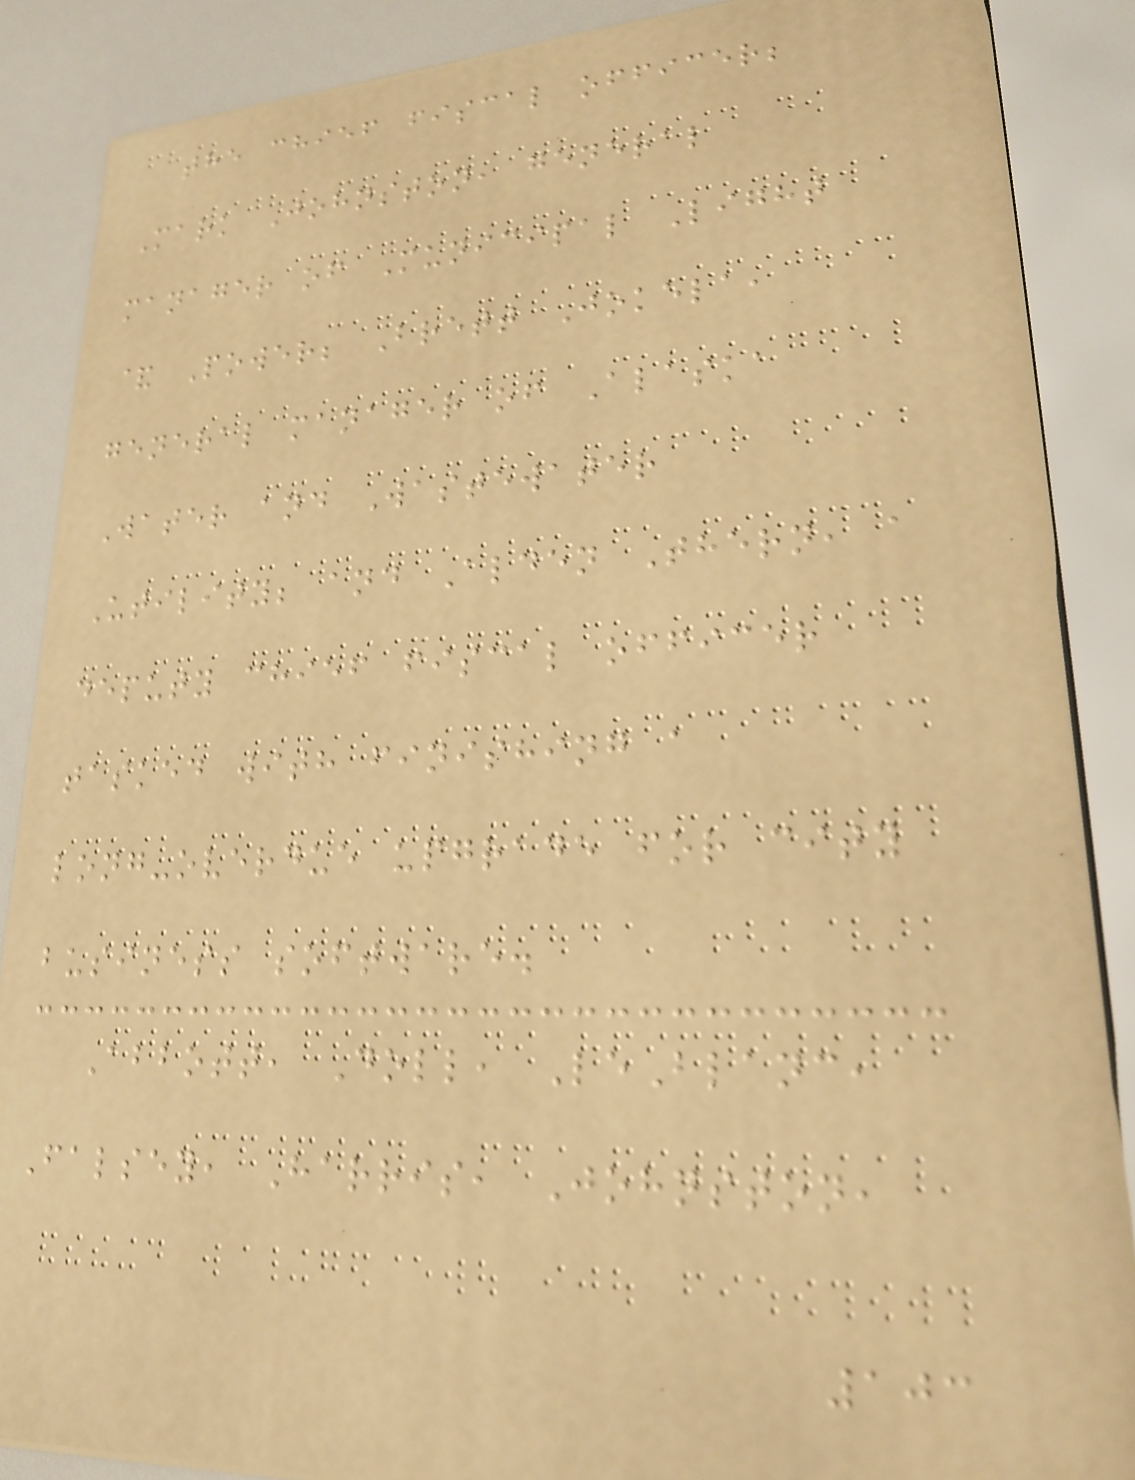the chief fiscal officer;
Mark Johnston, general
manager of Municipal Light
& Power; Brett Jokela,
general manager of Alaska
Water and Wastewater
Utility; and Alden Thern, a
deputy chief fiscal officer
tasked with finishing a
long-overdue upgrade for city
business software.
Abbott, Doll, LeBlanc,
Falsey, Harris, Johnston,
103
